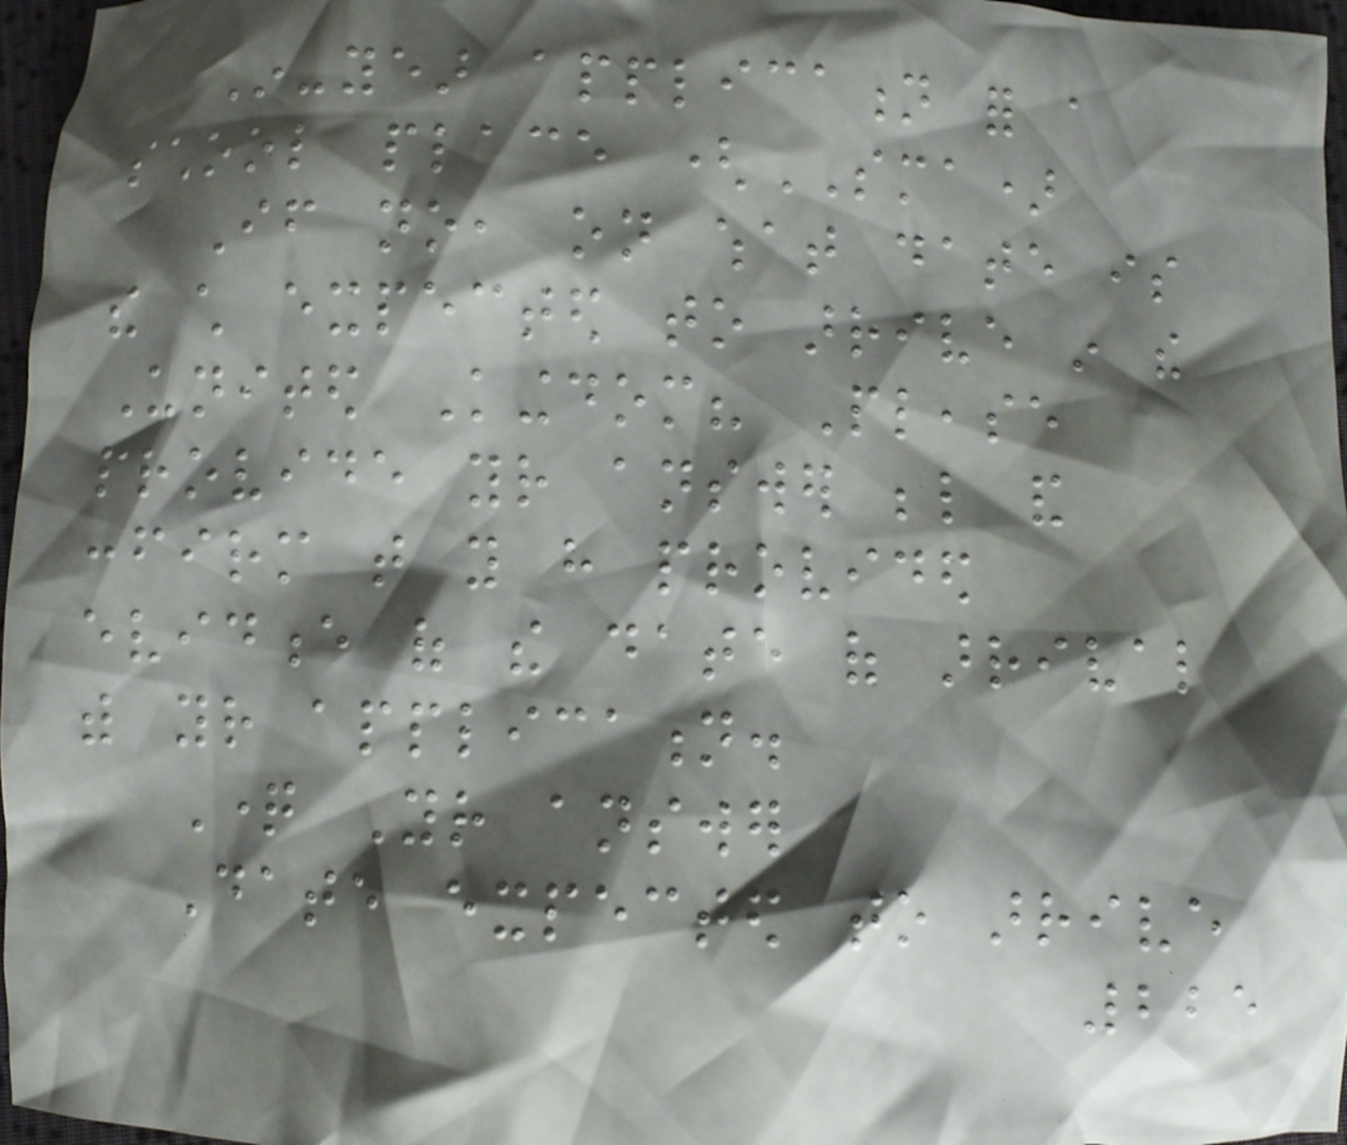In-year application for a
school place (SMA)
If no, on what date is
the child expected to arrive in the
United Kingdom? Please
provide your answer below and
confirm that you have provided
evidence of the date of arrival
with your application.
Question Your answer
Date expected to arrive
225
